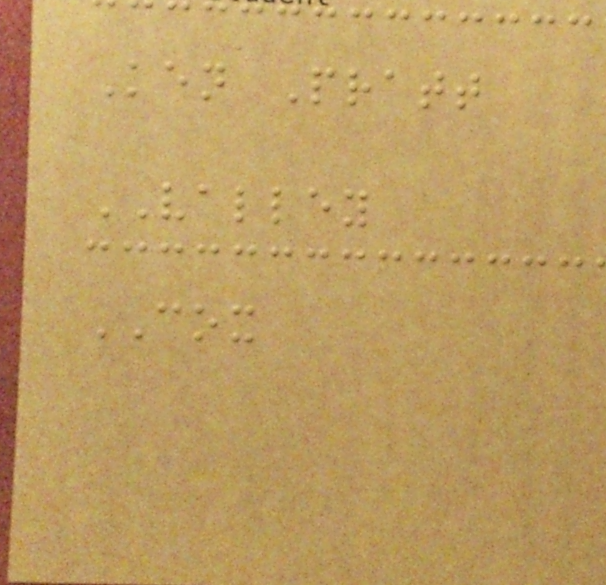Ken Pratt
VALLEY
COX
